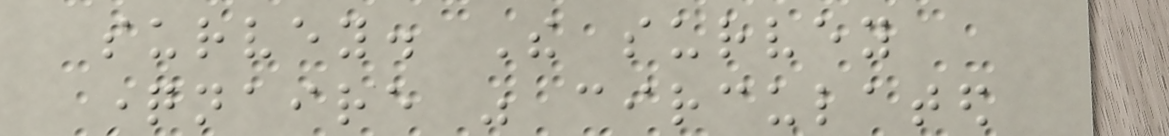survey. The survey
questionnaire was circulated
